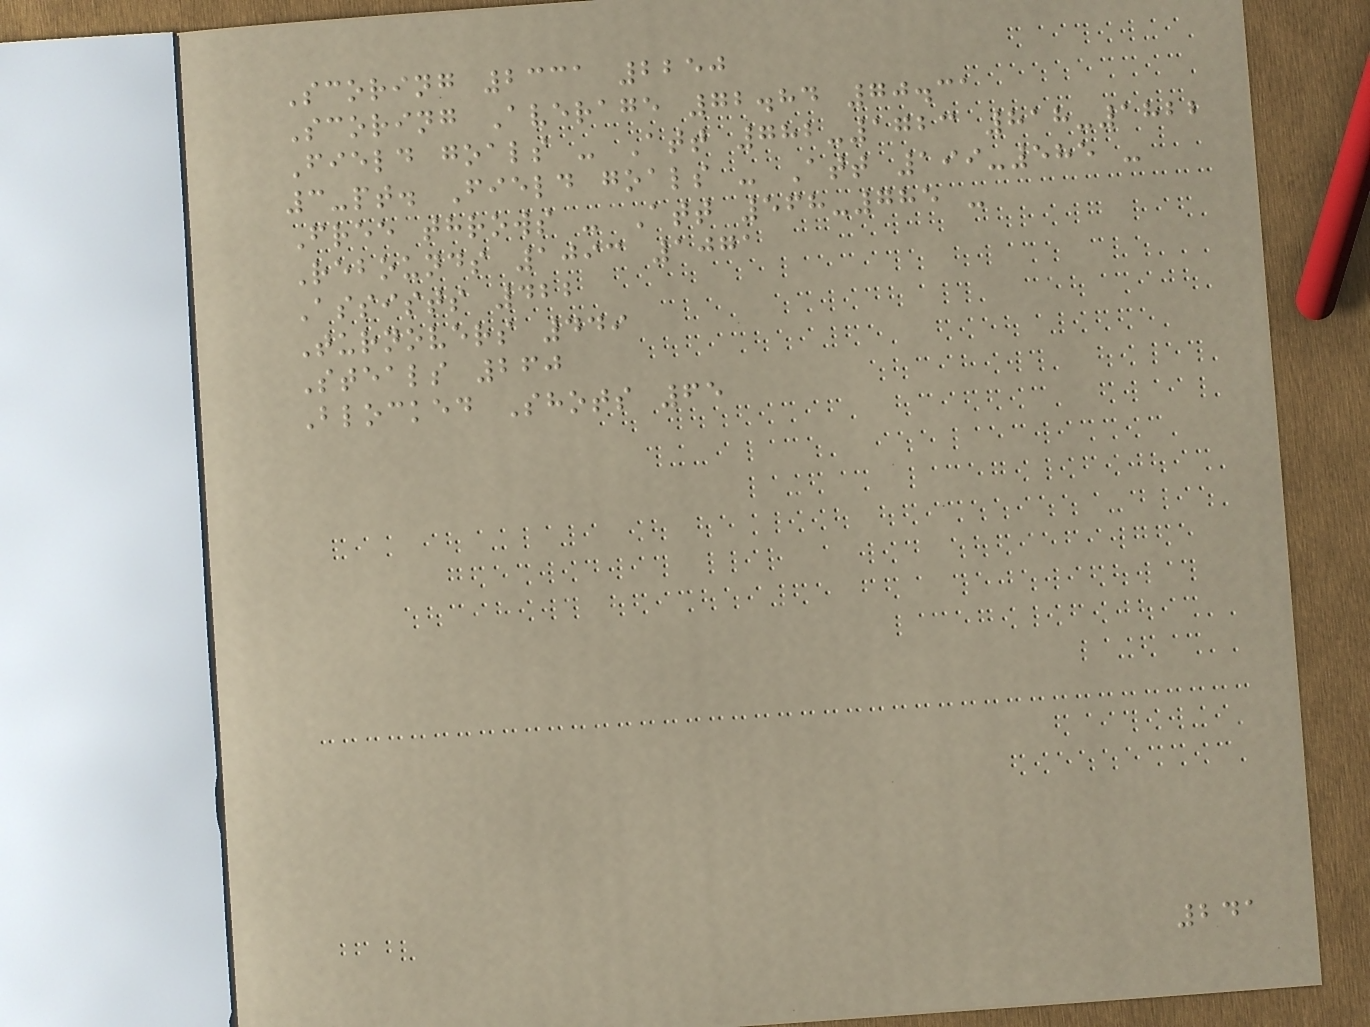Scoring 2331 2250
Scoring Average 72.84 70.31
Field goals - Att 782-1723 818-1822
3-pt. Field goals - Att 199-585 -
Free throws - Att 568-785 -
Rebounds 1093 1071
Assists 422
Turnovers 449
Steals 260
Blocked Shots 65
241
